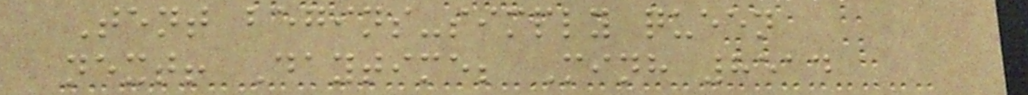Tent begins-simply queen
next! Daytime; Minh 8514
